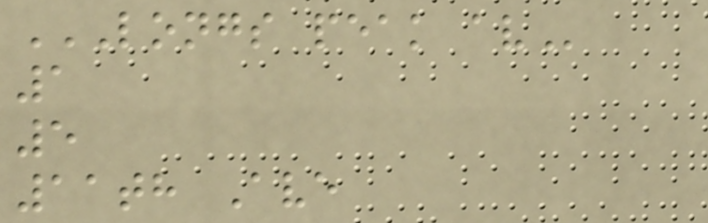LONGS PEAK AV
1
5
11th Ave
